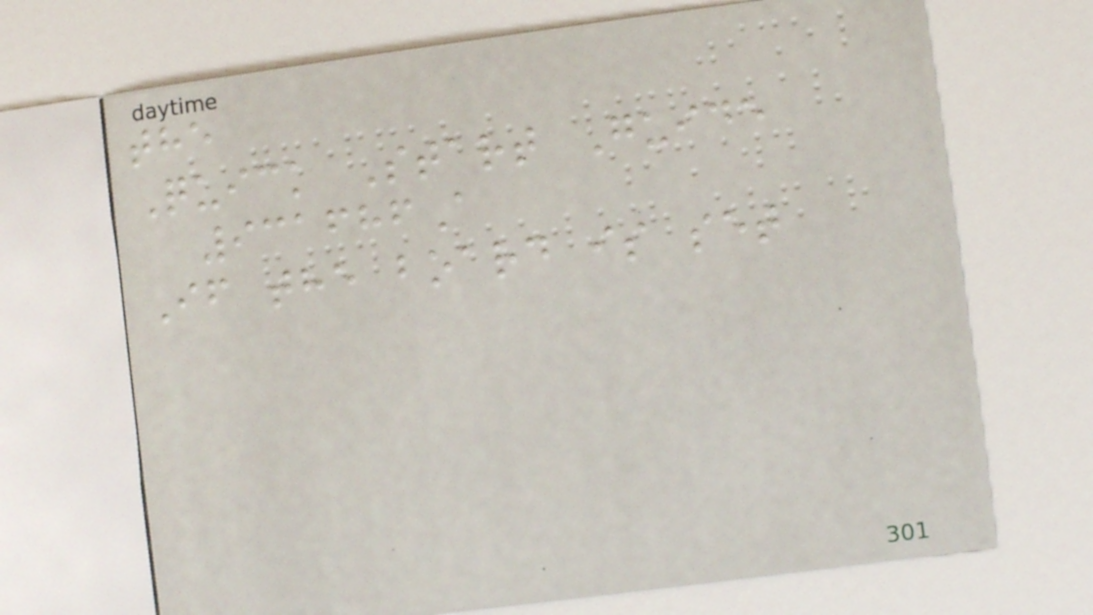the
Quick Start Guide
931686A
If the board is set
